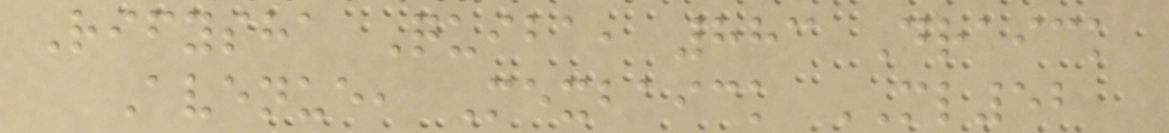Rifysha Quiba, 883 Draick
Avenue, Mexbaick ML52
